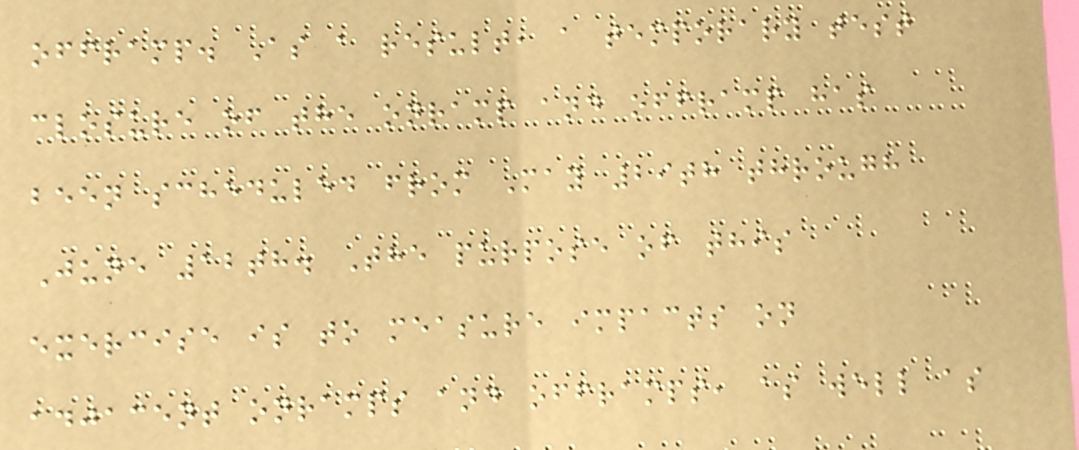offramp. As a result, a temporary test
closure of the onramp and offramp has
been scheduled from May 29th through
June 12th. The purpose of this
exercise is to measure impacts on
adjacent onramps and offramps, as well as
